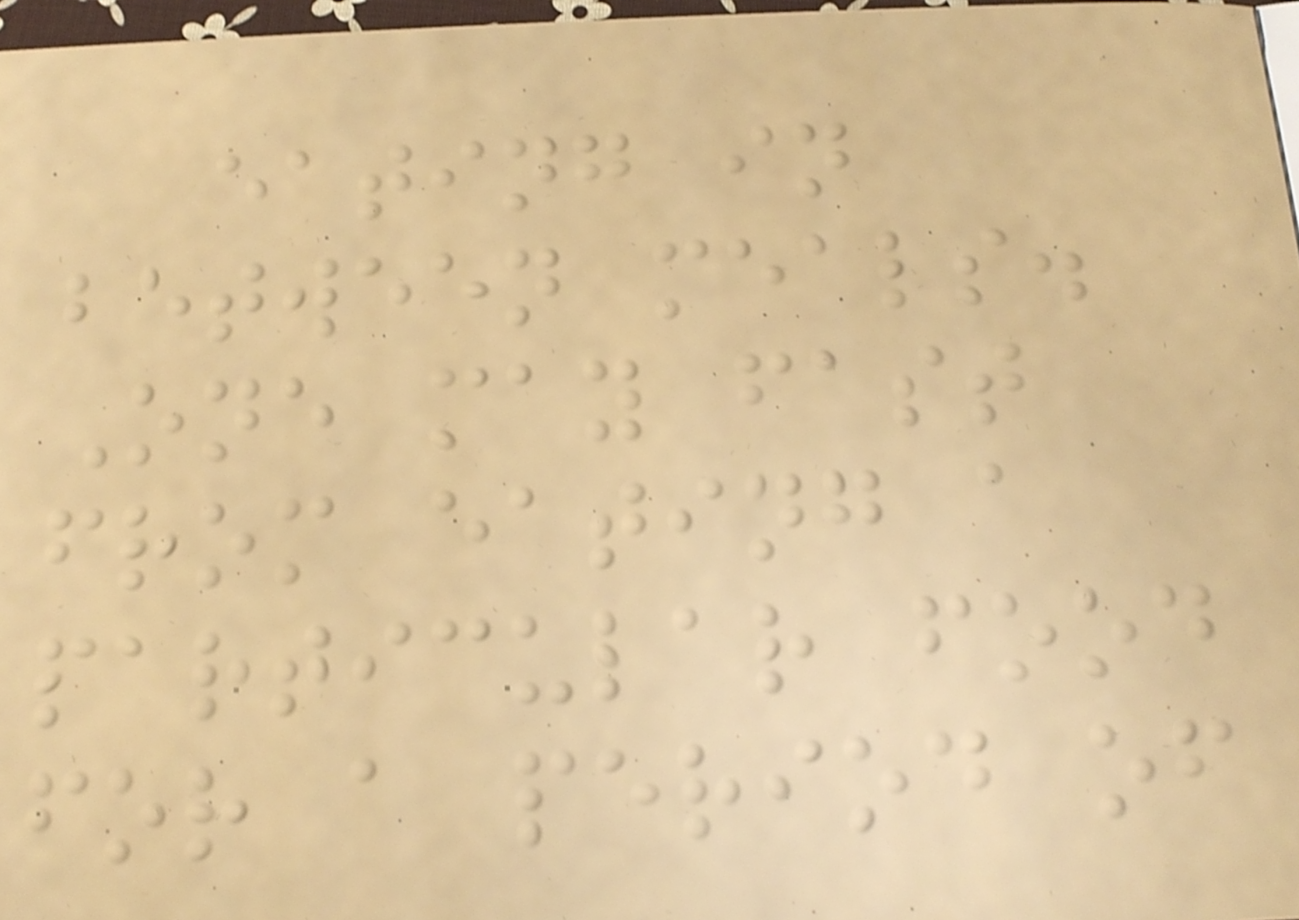eating in
between meals.
One may fast
from eating a
particular food
for a period of
